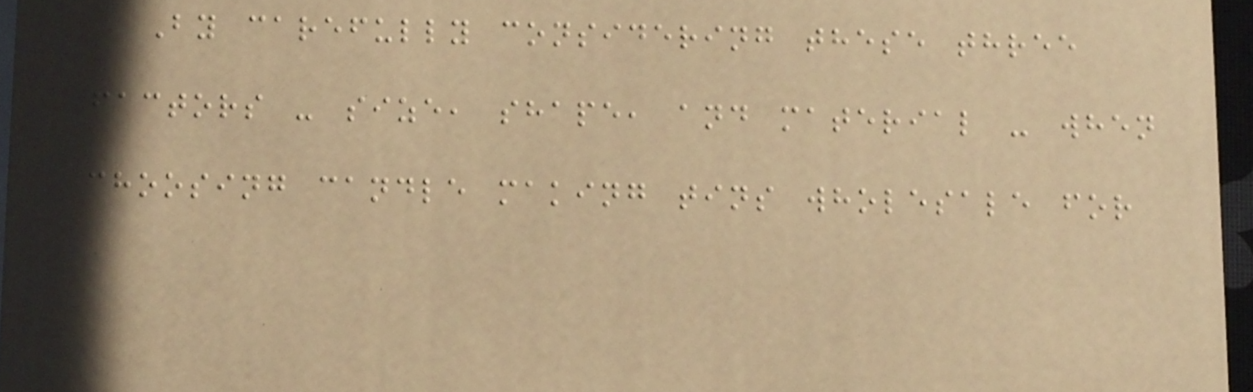By carefully considering these three
factors - size, shape, and material - when
choosing candle making tins wholesale for
